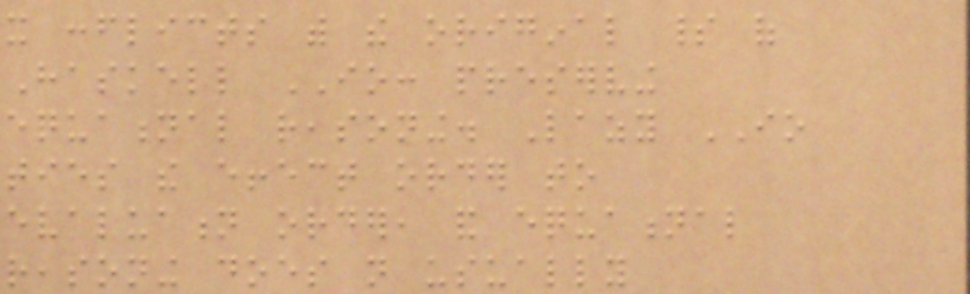it conflicts with the original spirit of
Haskell IO: preserving
equational reasoning. Lazy IO
ties the effect order to
evaluation order, and equational
reasoning does not usually
